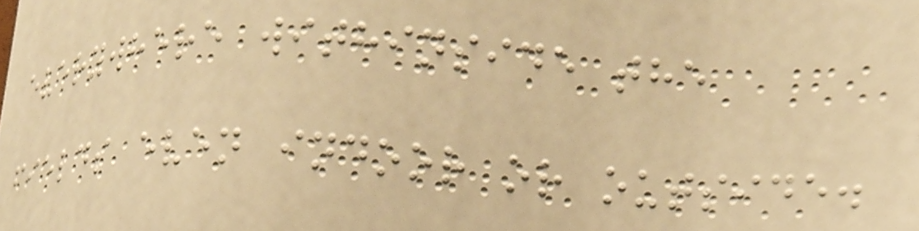everywhere withinside the
fields even indoor or outside.
